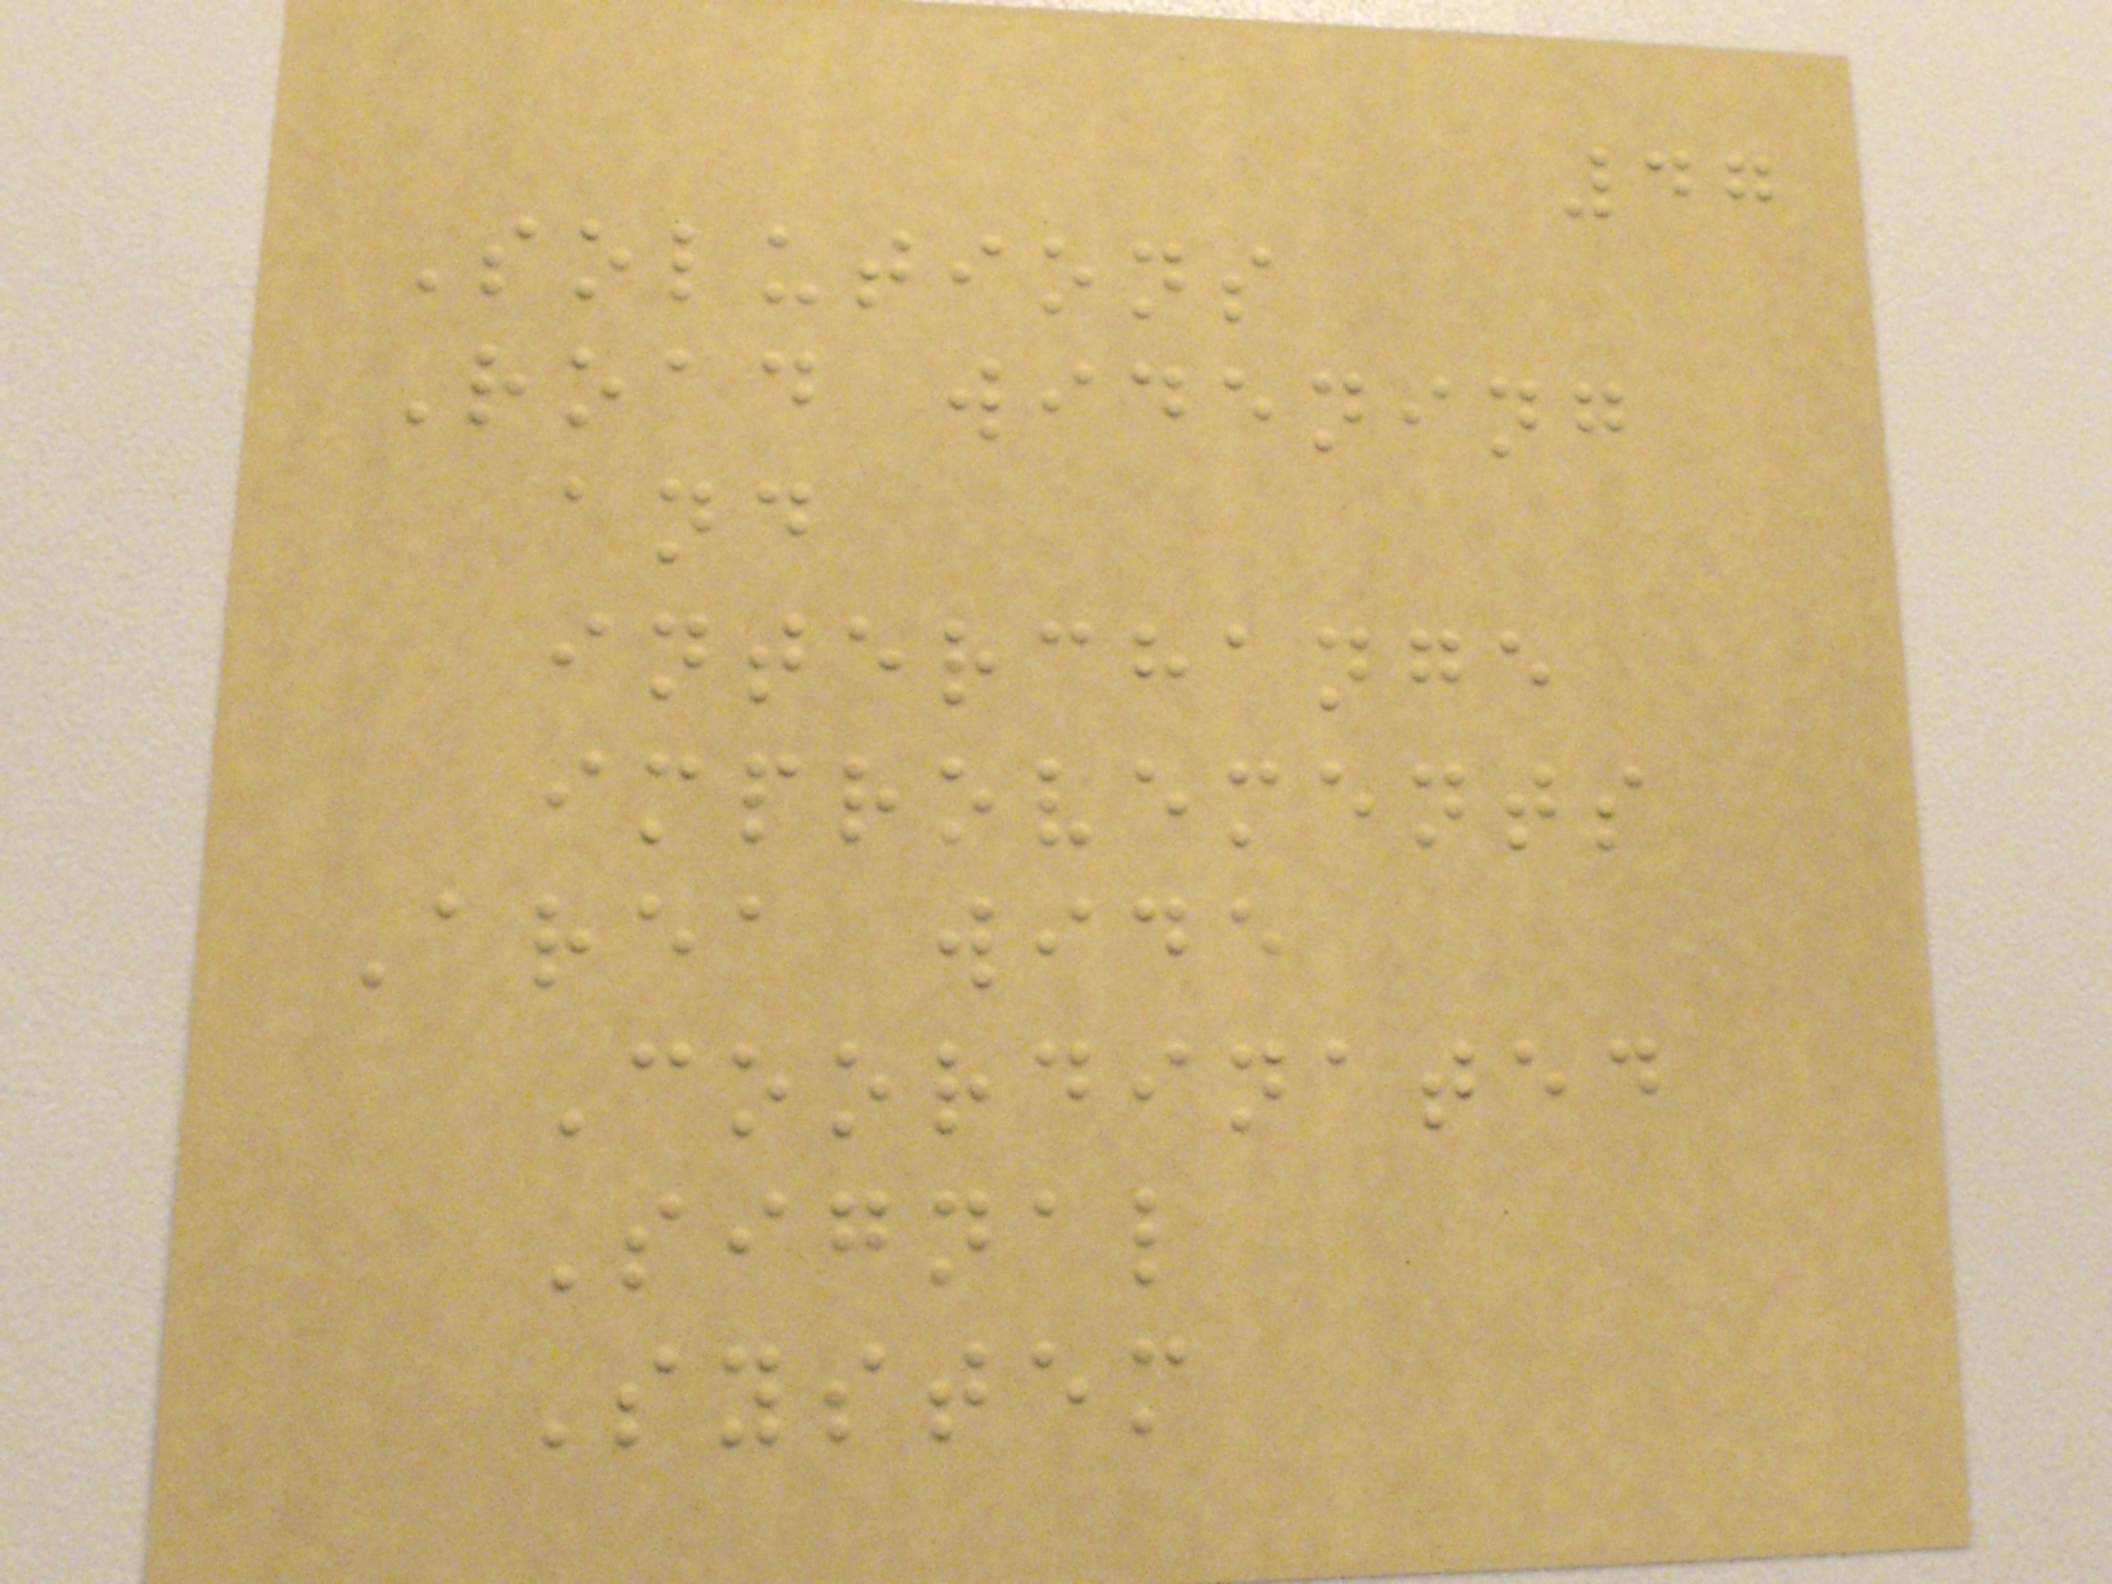47
Solutions
Road widening
and
interchange
improvements
Area wide
Coordinated
Signal
System
